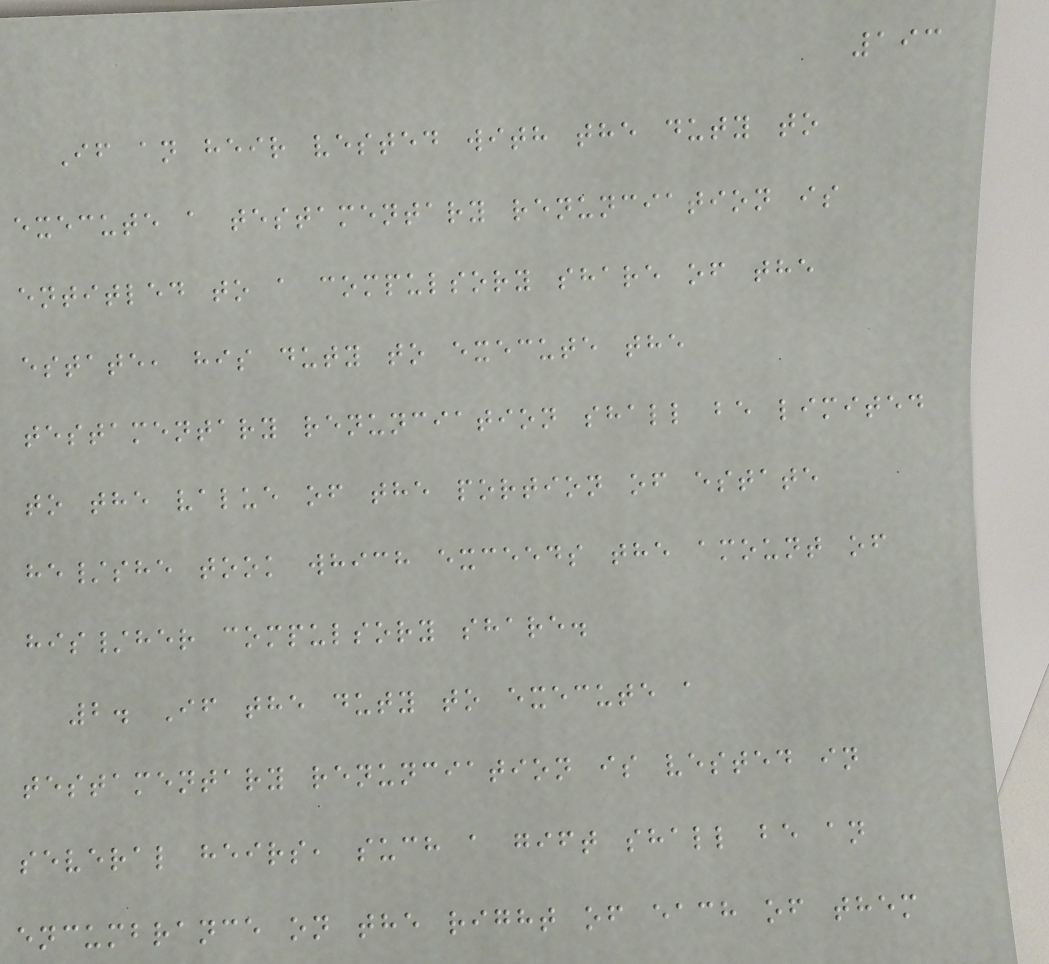193
If an heir vested with the duty to
execute a testamentary renunciation is
entitled to a compulsory share of the
estate, his duty to execute the
testamentary renunciation shall be limited
to the value of the portion of estate
he/she took which exceeds the amount of
his/her compulsory share.
2. If the duty to execute a
testamentary renunciation is vested in
several heirs, such a gift shall be an
encumbrance on the right of each of them
